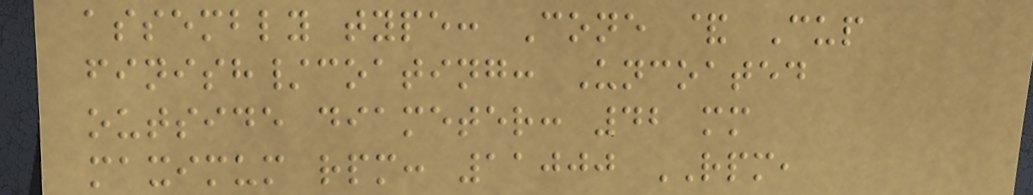assembly type: Cone & Cup
finish/coating: Uncoated
outside diameter: 42 mm
maximum rpm: 11000 RPM,
